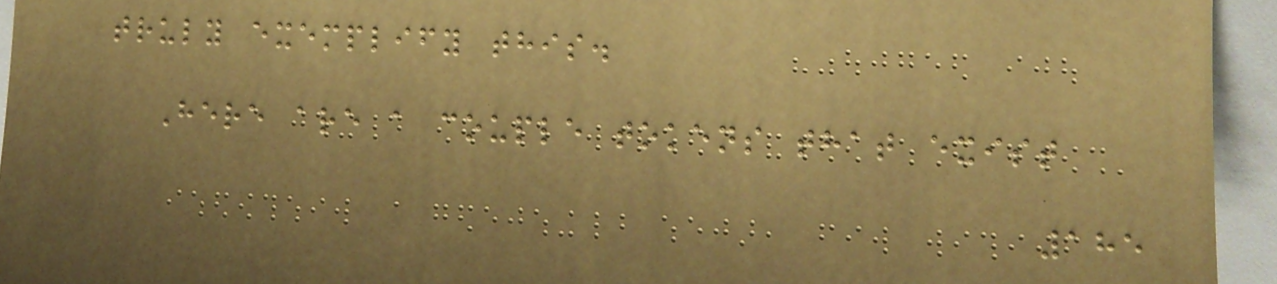truly exemplify this.
Here are a couple tokens that exist
185
